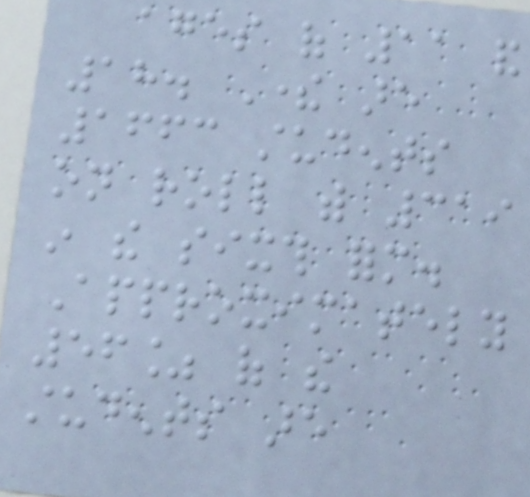ages of 11 and
18. There are
1663 students
on roll with 319
in the sixth form.
Approximately
56% of the
students are
